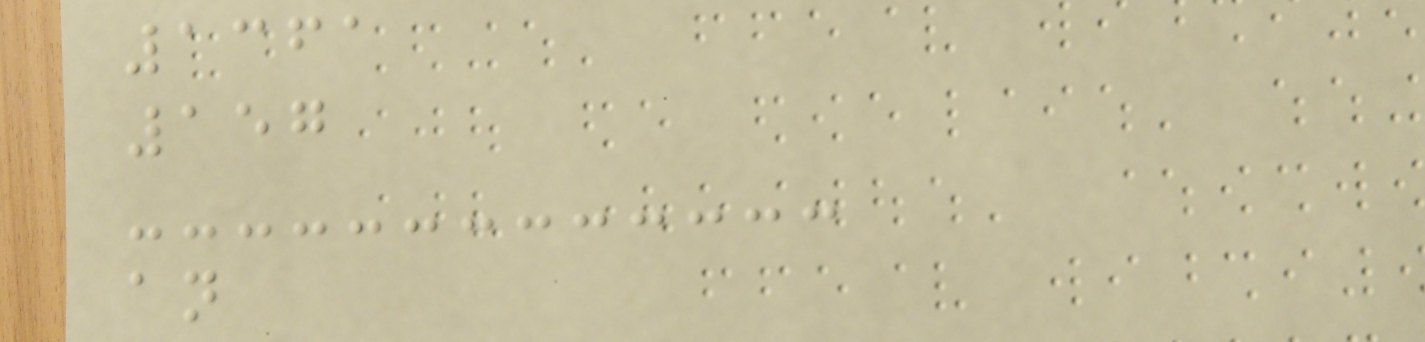1361
157
an
